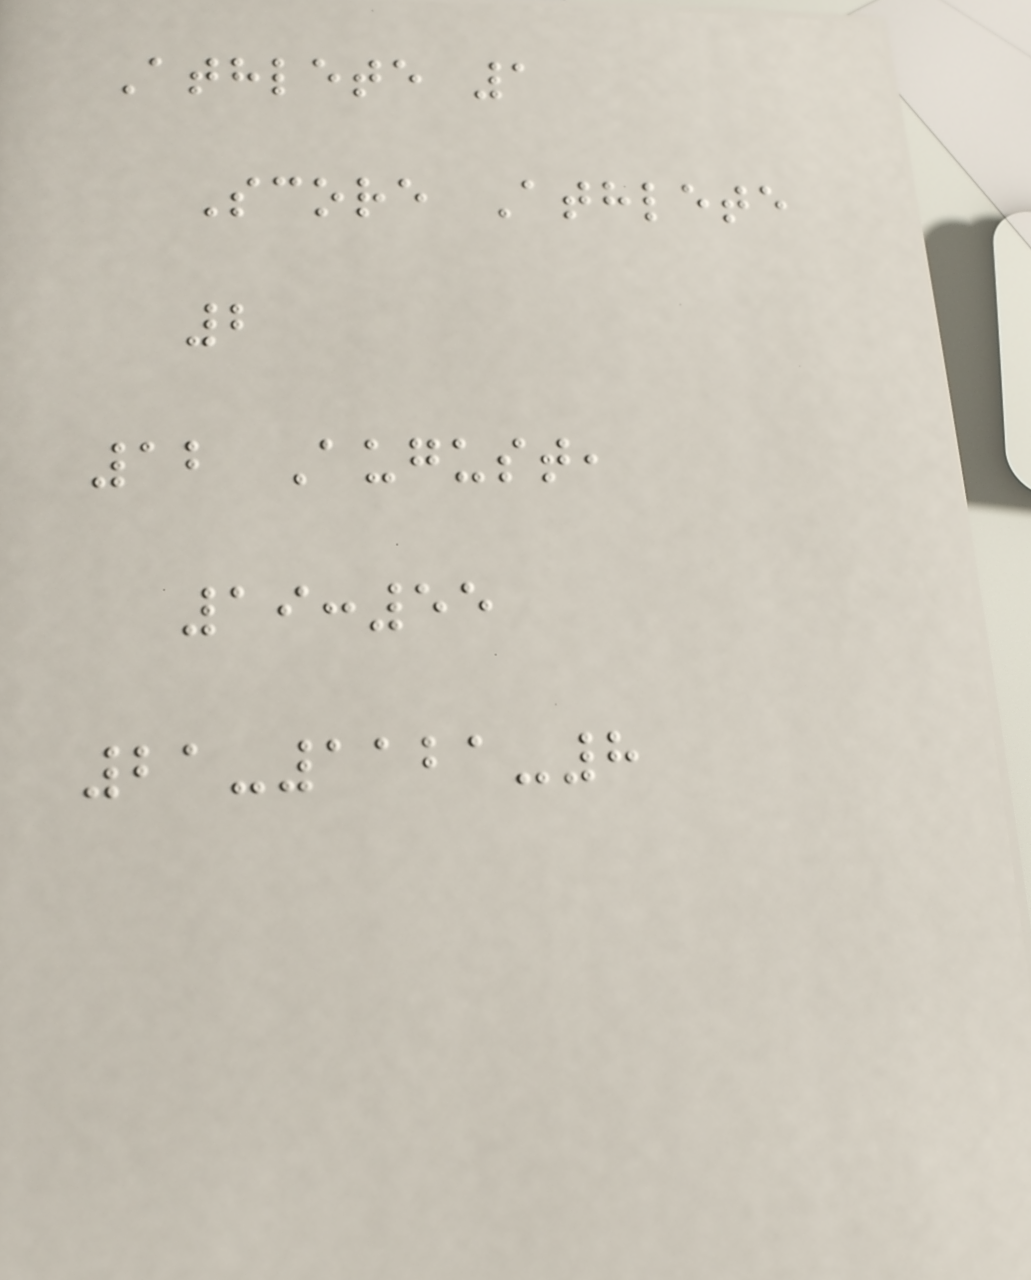Athlete 1
Score Athlete
2
12 August,
19:55
21-1121-8
